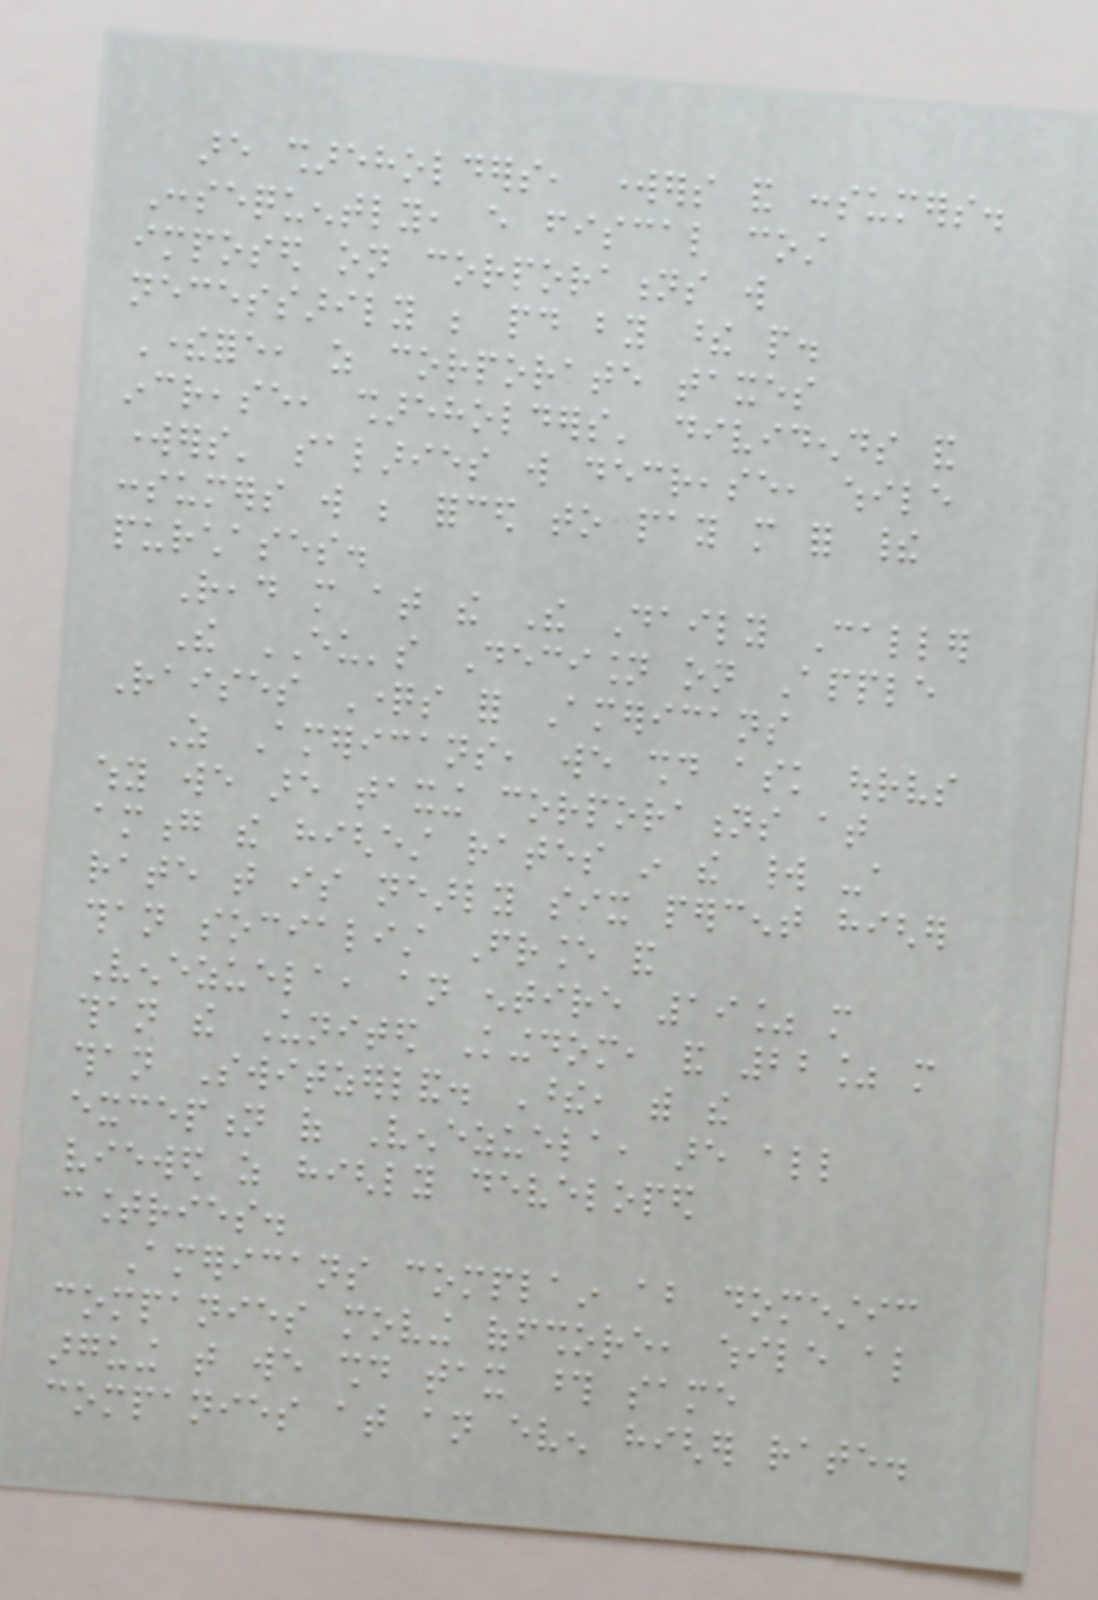are shareholders, workers and consumers.
Consequently, every fiscal cost
imposed on corporations will
necessarily be paid by these people.
Therefore, as corporate taxes
increase, shareholders' dividends and
workers' salaries will decrease, while
consumers will be forced to pay more for their
purchases.
Read more at the The Daily Caller
The EU's Decision on Apple
Raises Questions for Americans
As Americans, we should ask ourselves
why we are taxing corporations at
among the highest rates in the world -a
rate that is nearly six percent higher
than socialist France and
Venezuela, an entire 19% more
than the United Kingdom, and 22% more
than Switzerland. These, with the
exception of Venezuela, are all
viewed as highly developed
countries.
Americans complain about domestic
companies moving offshore, while also
arguing that we should tax those same
companies at an even higher rate.
